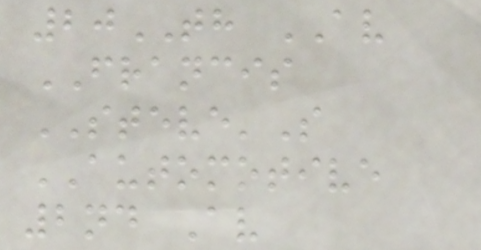20TH AV
FRANCIS
STEVE'S
AUTOMOTIVE
2nd Av
